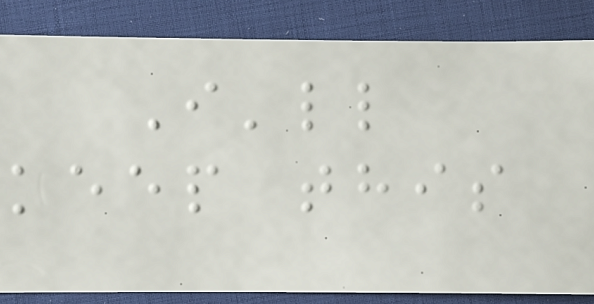I'll
keep this
